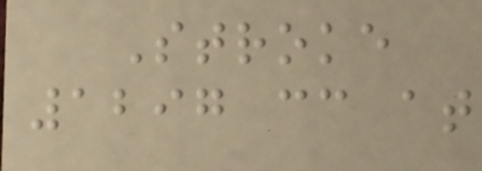Stroke
1297 cc at
